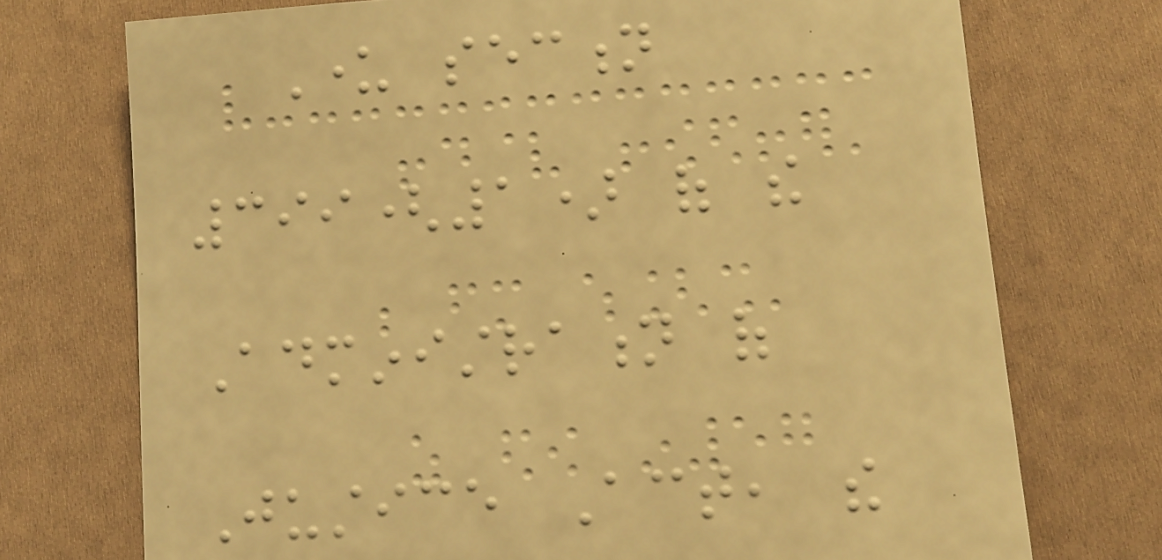Under section
399(1) of the
Administration of
Justice Act, the
